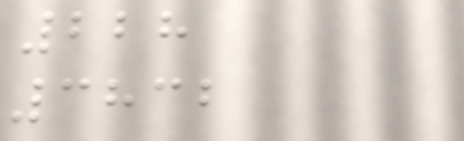228
3832
